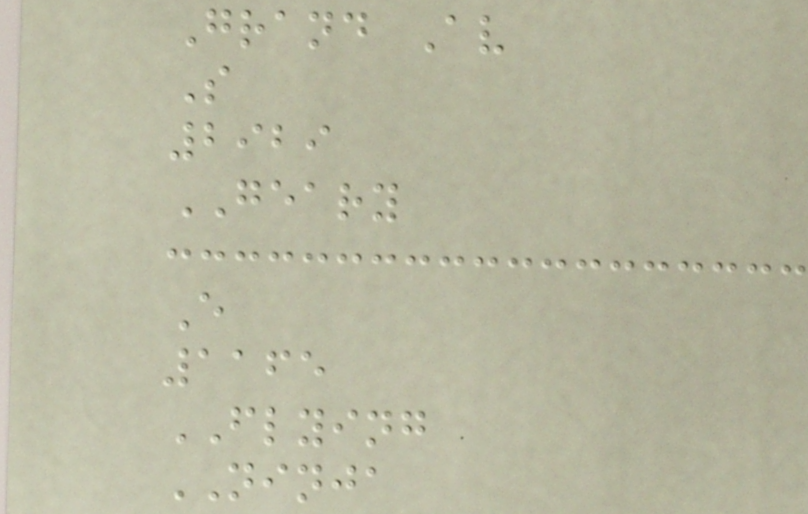Grand Av
S
2929
GEARY
E
1165
FLYING
NINJA
